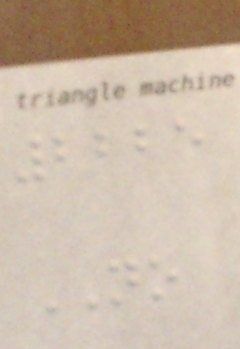2225
NO
